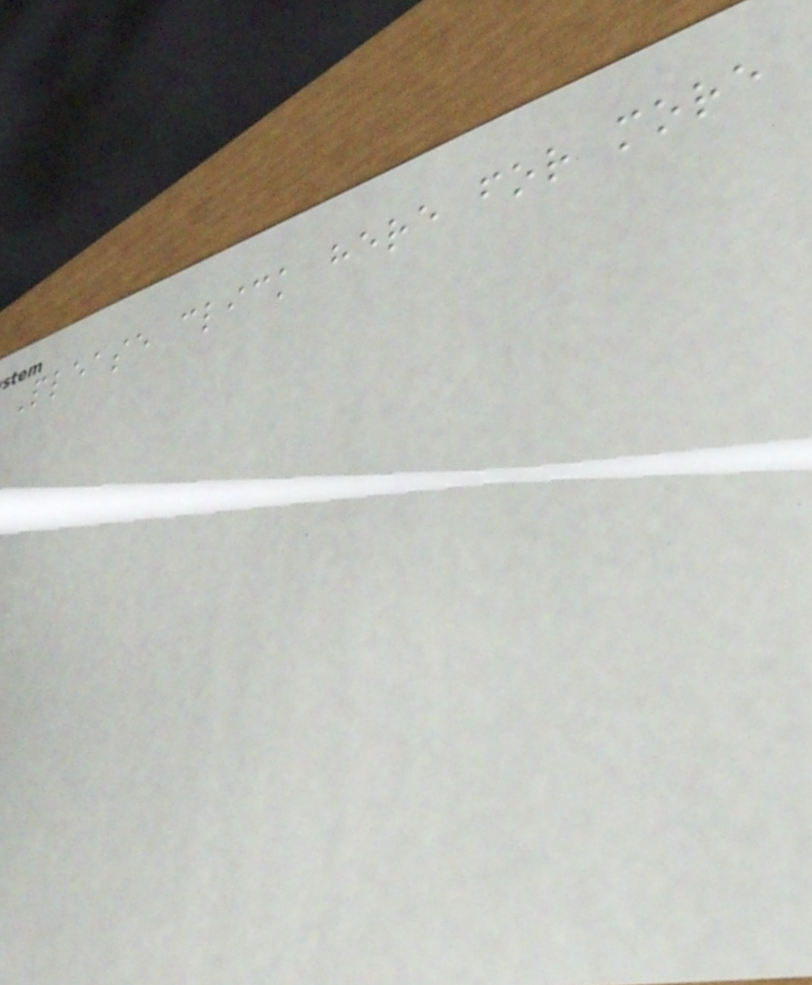Please click here for more
